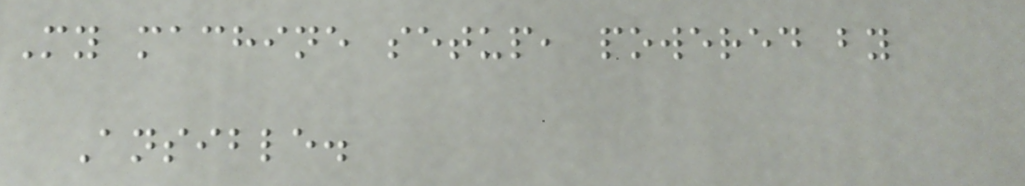My machine setup, powered by
Ansible.
